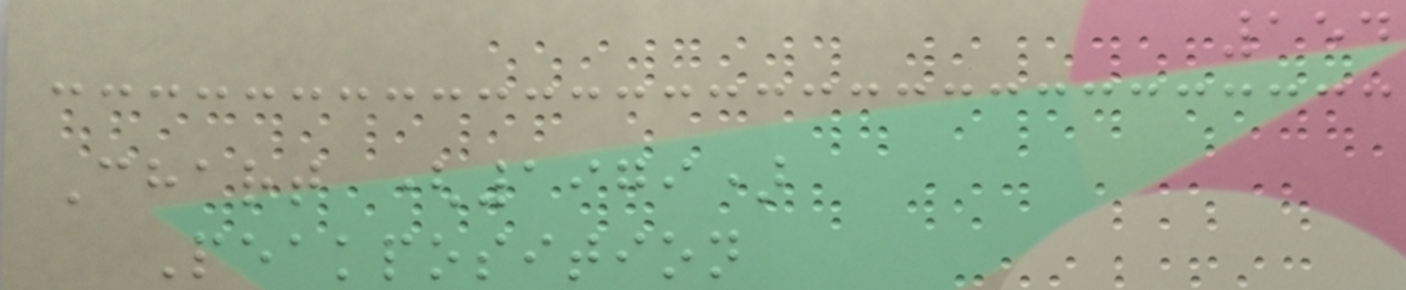154
Chart (1979)
Peakposition
